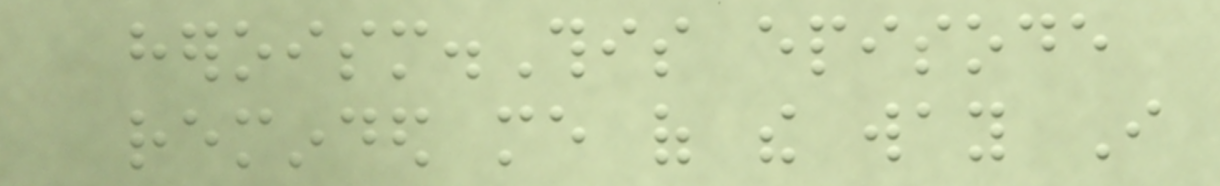heroism.This episode
reminded me of the way I
